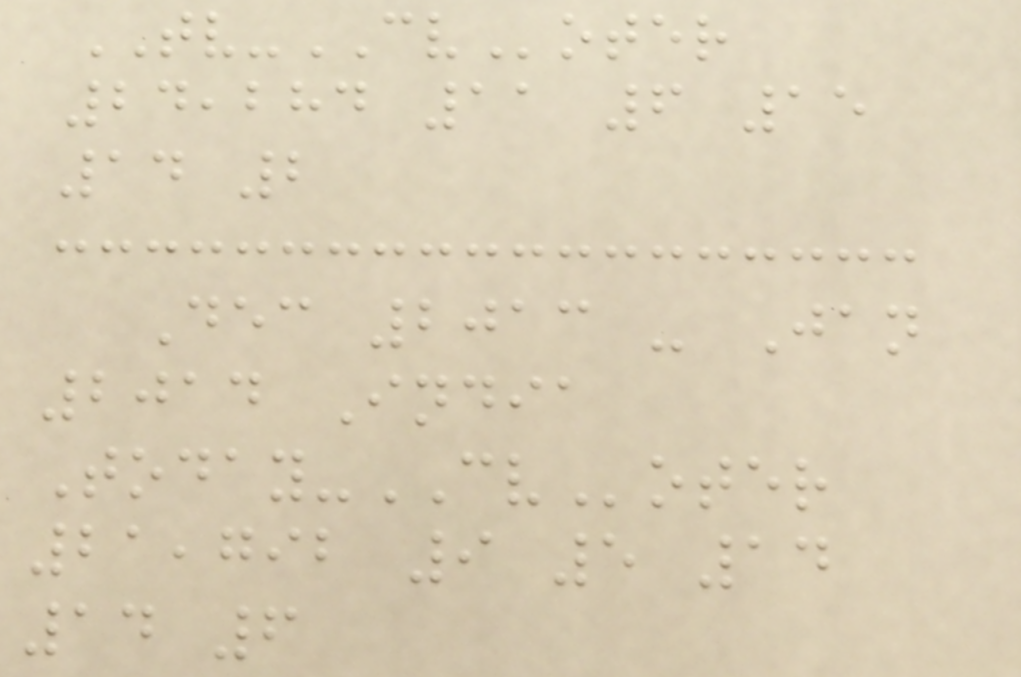TV-CVoter
24,284 11 6 15
14 2
Dec 2013 - Jan
2014 India
Today-CVoter
21,792 9 5 14
14 6
